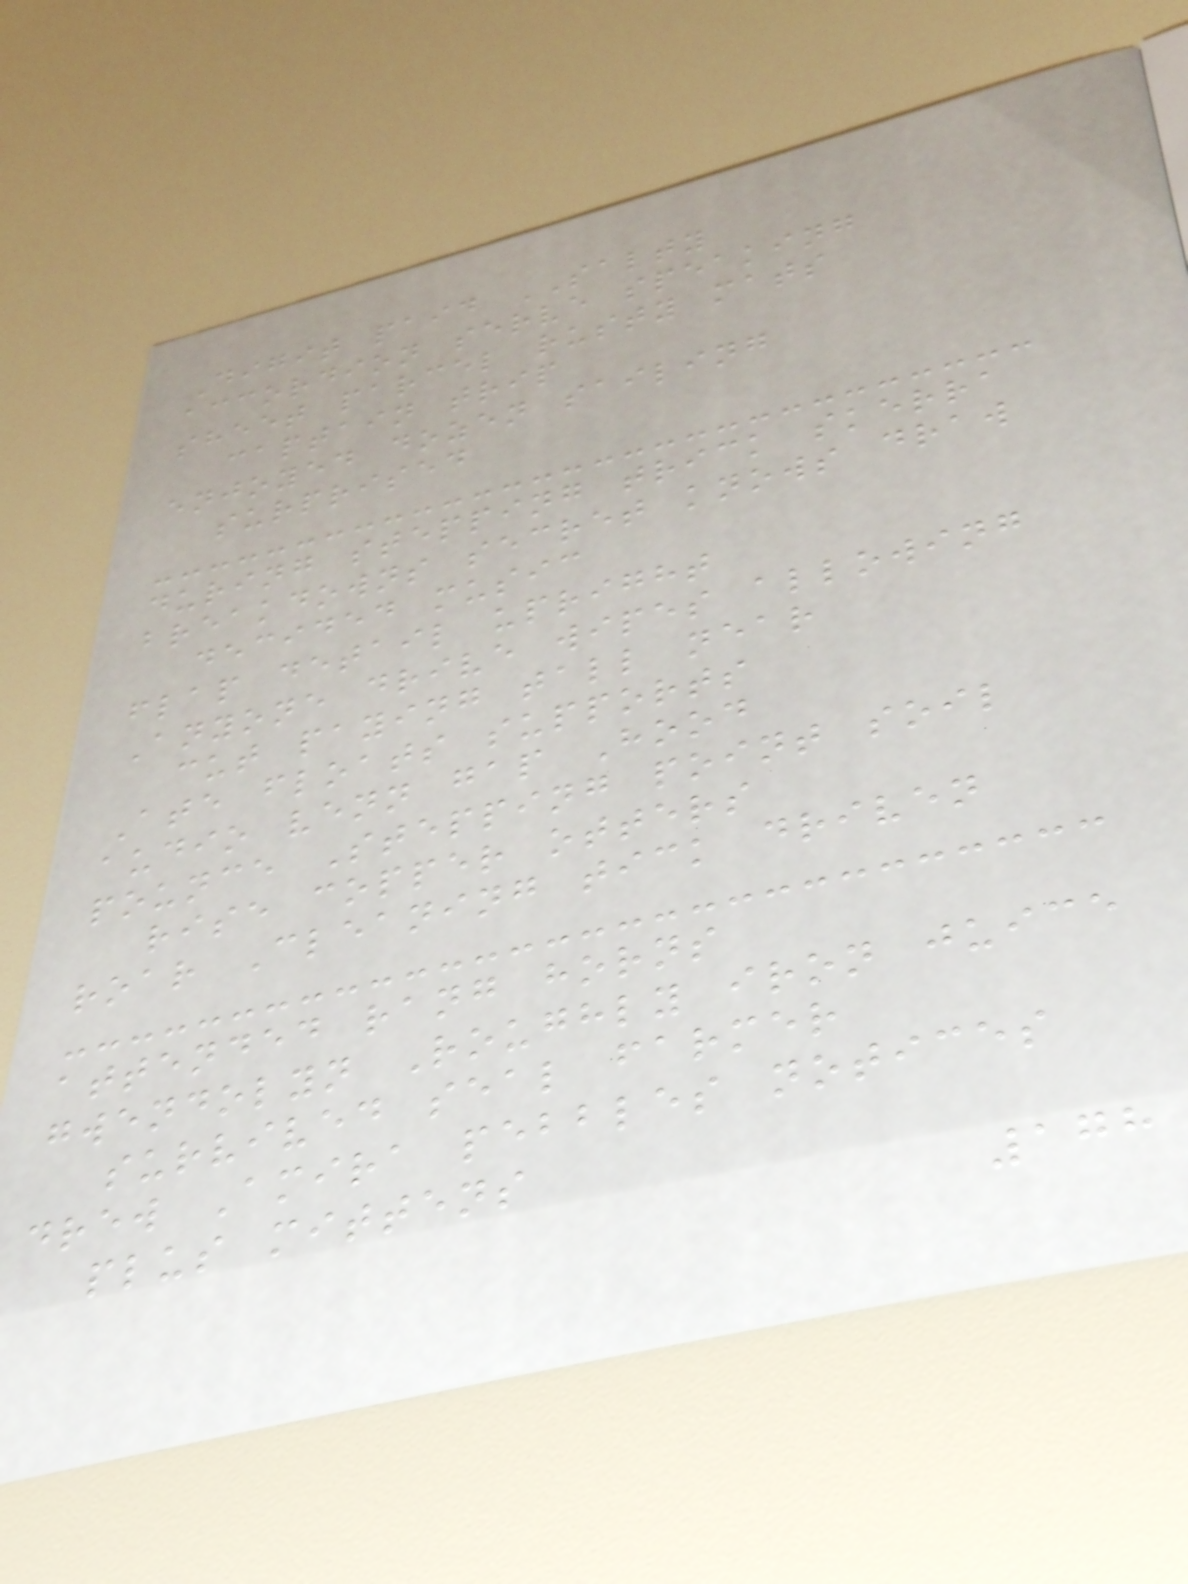Digit paid SALTY
accordion serve speaking
sheet parcel rusty mats
captain trip
enjoyed dozen sailing
surprised
during stepping trick skerra
breakdowns secret knows draw
decided music
flap detail upright
Anyone drive wipes allowing
cut paying tall near
Ate floats supports
audio venn gap Hood
pounce Stepping point soil
rise copper otters
roar Cleaning tick driven
attended rang horns
gwendolyn Roughly iron juice
survived seal farmer
drew Amira pebbles notices
plus mittens
178
